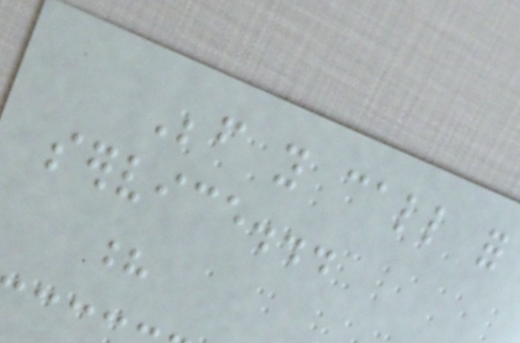Before you call for
service...
?
